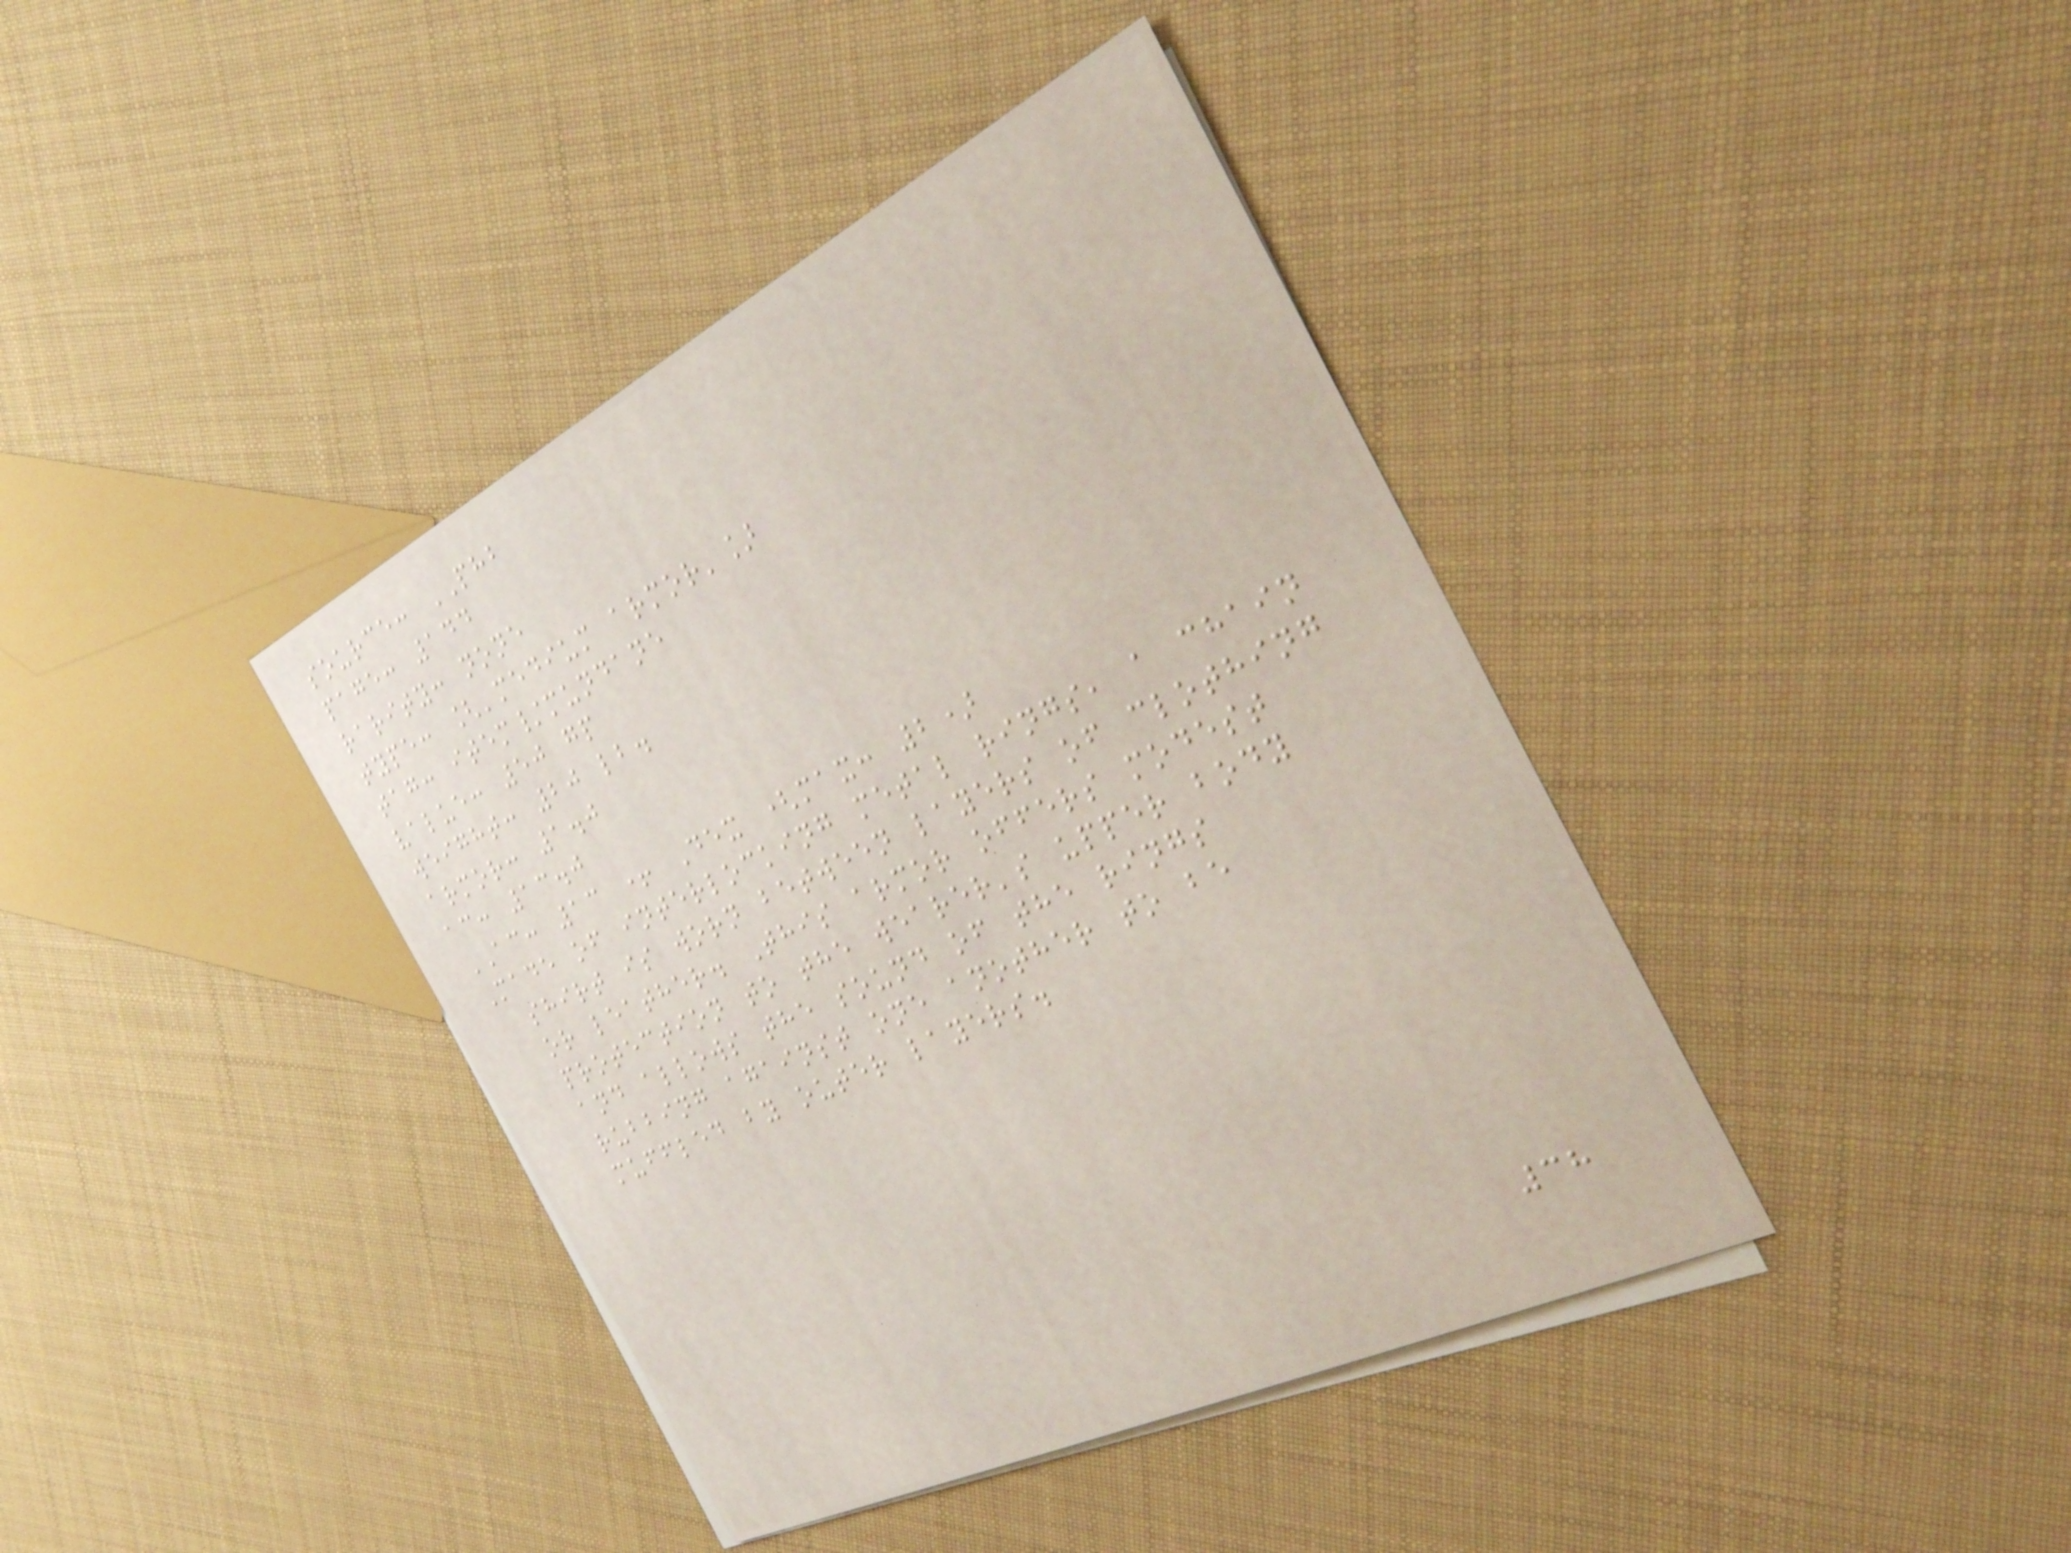source: PHB
page: 144
rarity: none
type: ['medium armor']
tag: item/mundane
value: 50 gp
weight: 20 lb.
armor: 1.0
ac: 13.0
AC: 13 + Dex (max: 2)
Made of interlocking metal rings, a chain
shirt is worn between layers of clothing
or leather. This armor offers modest
protection to the wearer's upper body
and allows the sound of the rings
rubbing against one another to be
muffled by outer layers.
38
